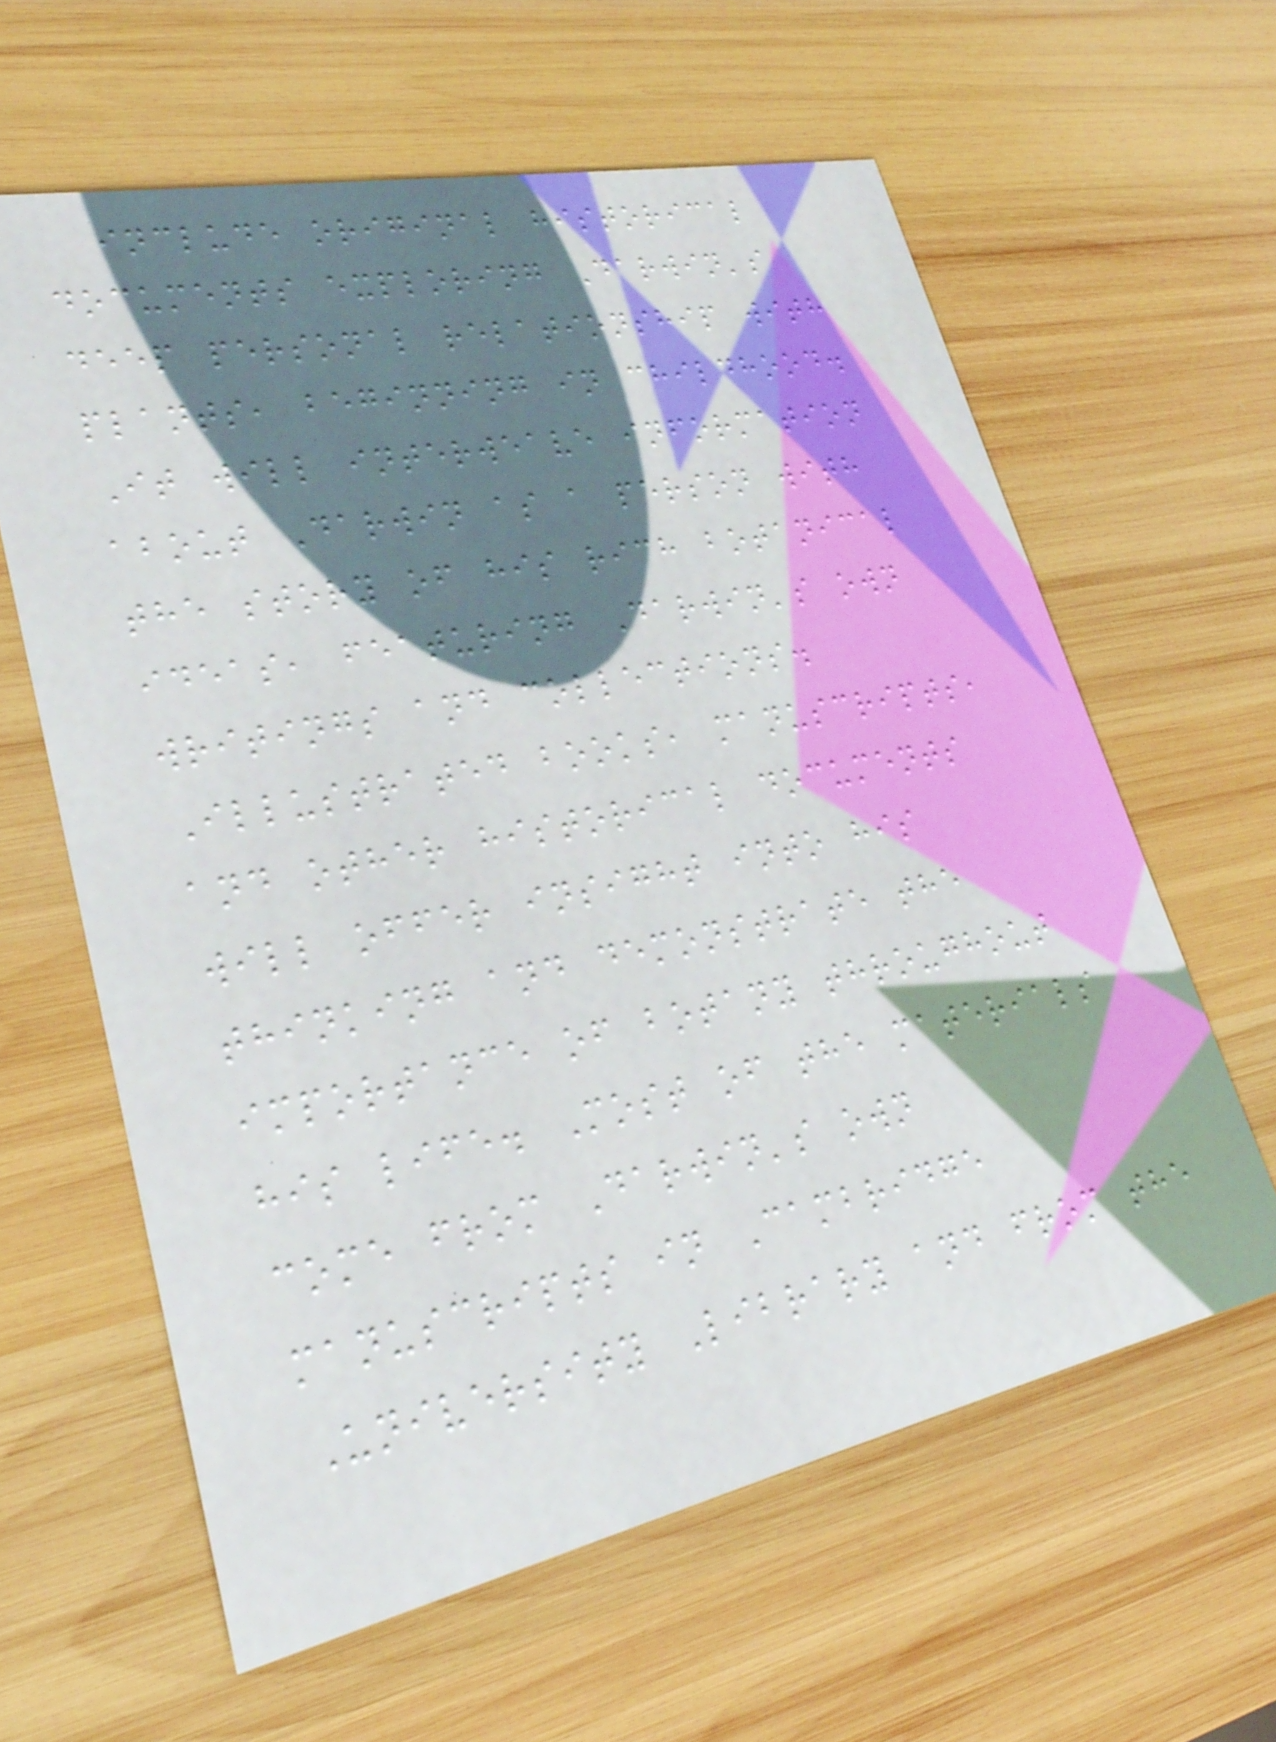include original historical
documents exploring Darwin's
deep personal relationship with
plants, beginning in childhood.
It will interweave information
about Darwin as a person with
the story of his rich botanical
ideas, featuring Darwin's own
writings and collections.
Illustrated books, manuscripts,
and other historical documents
will offer insight into his
thinking and demonstrate the
importance of botany throughout
his life. Most of the materials
come from Darwin's own
manuscripts in Cambridge
University Library and from the
